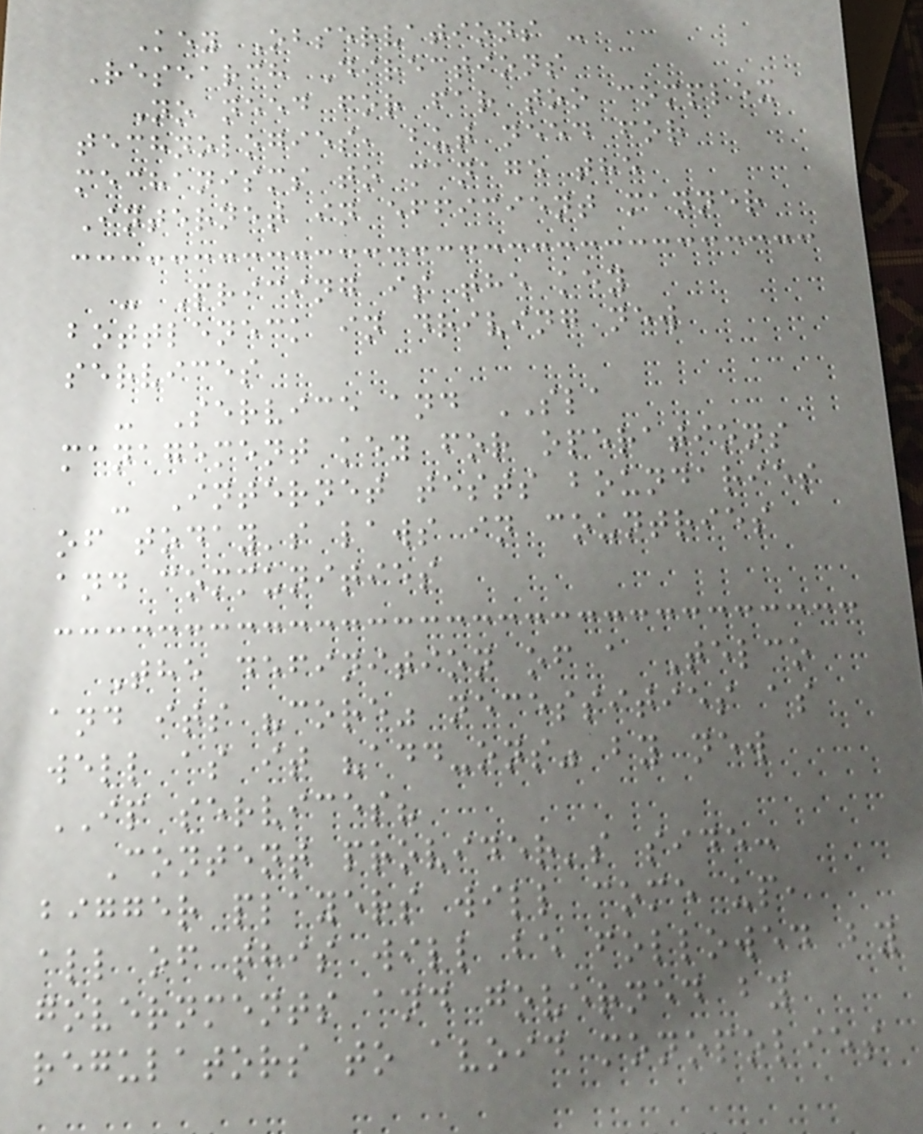Key Observations -
Research Directions
No need for far too complex
technologies, but need for
mechanisms to manage the
Internet in efficient manner
- Pricing is the key
bottleneck in driving new
services
- Service and SLA
management key for operations
- Internet tests boundaries
of today's laws in countries
and communities
The definition of a Telco
and its "core" necessities as
well as it "add-ons" by new
IP services?
Content provider's side:
bigger players will come up,
all of this will be followed by
governments and governed by
regulators to avoid monopolies
